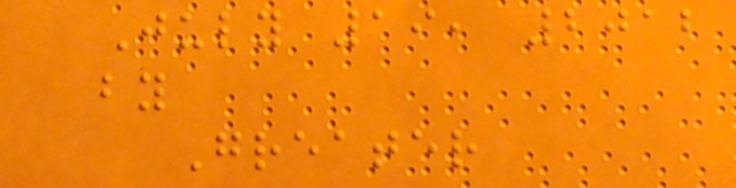July 19, 2012
by
Greater
